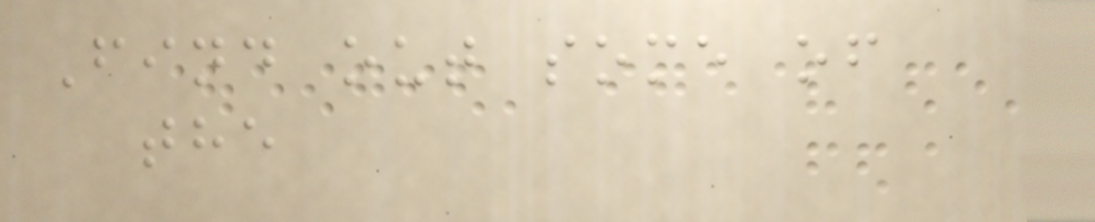Find out some of
the
